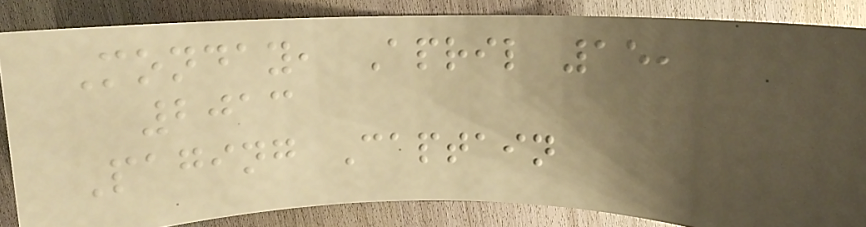Monday, April 15,
2013
Paging Captain
